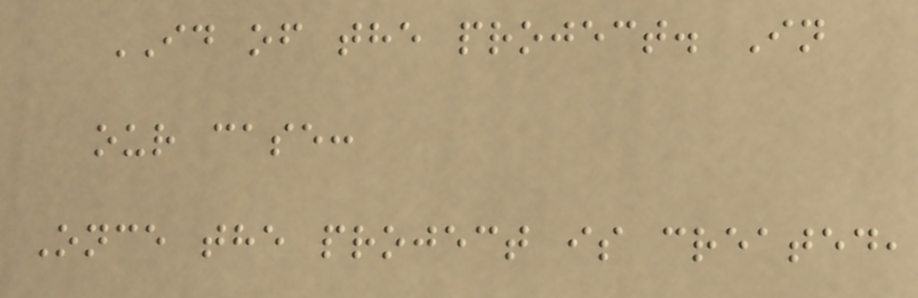ID of the project. In
our case:
Once the project is created,
